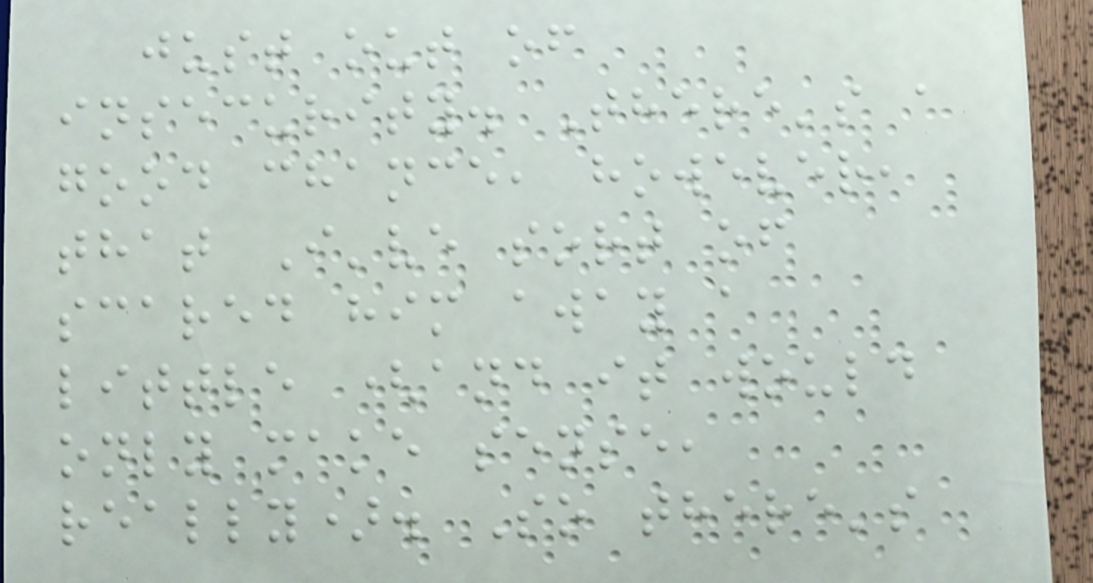just out of
insecurity. There's a
good chance, however,
that I've sort of
scared him away a
little (and it would
only make sense,
really). So there's
